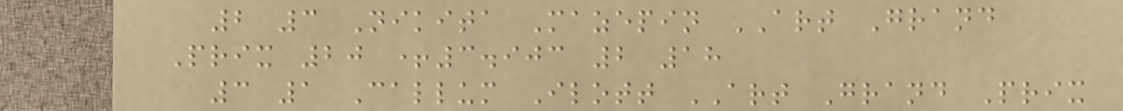2 3 Nikita Mazepin ART Grand
Prix 20 +3.903 2 18
3 1 Callum Ilott ART Grand Prix
